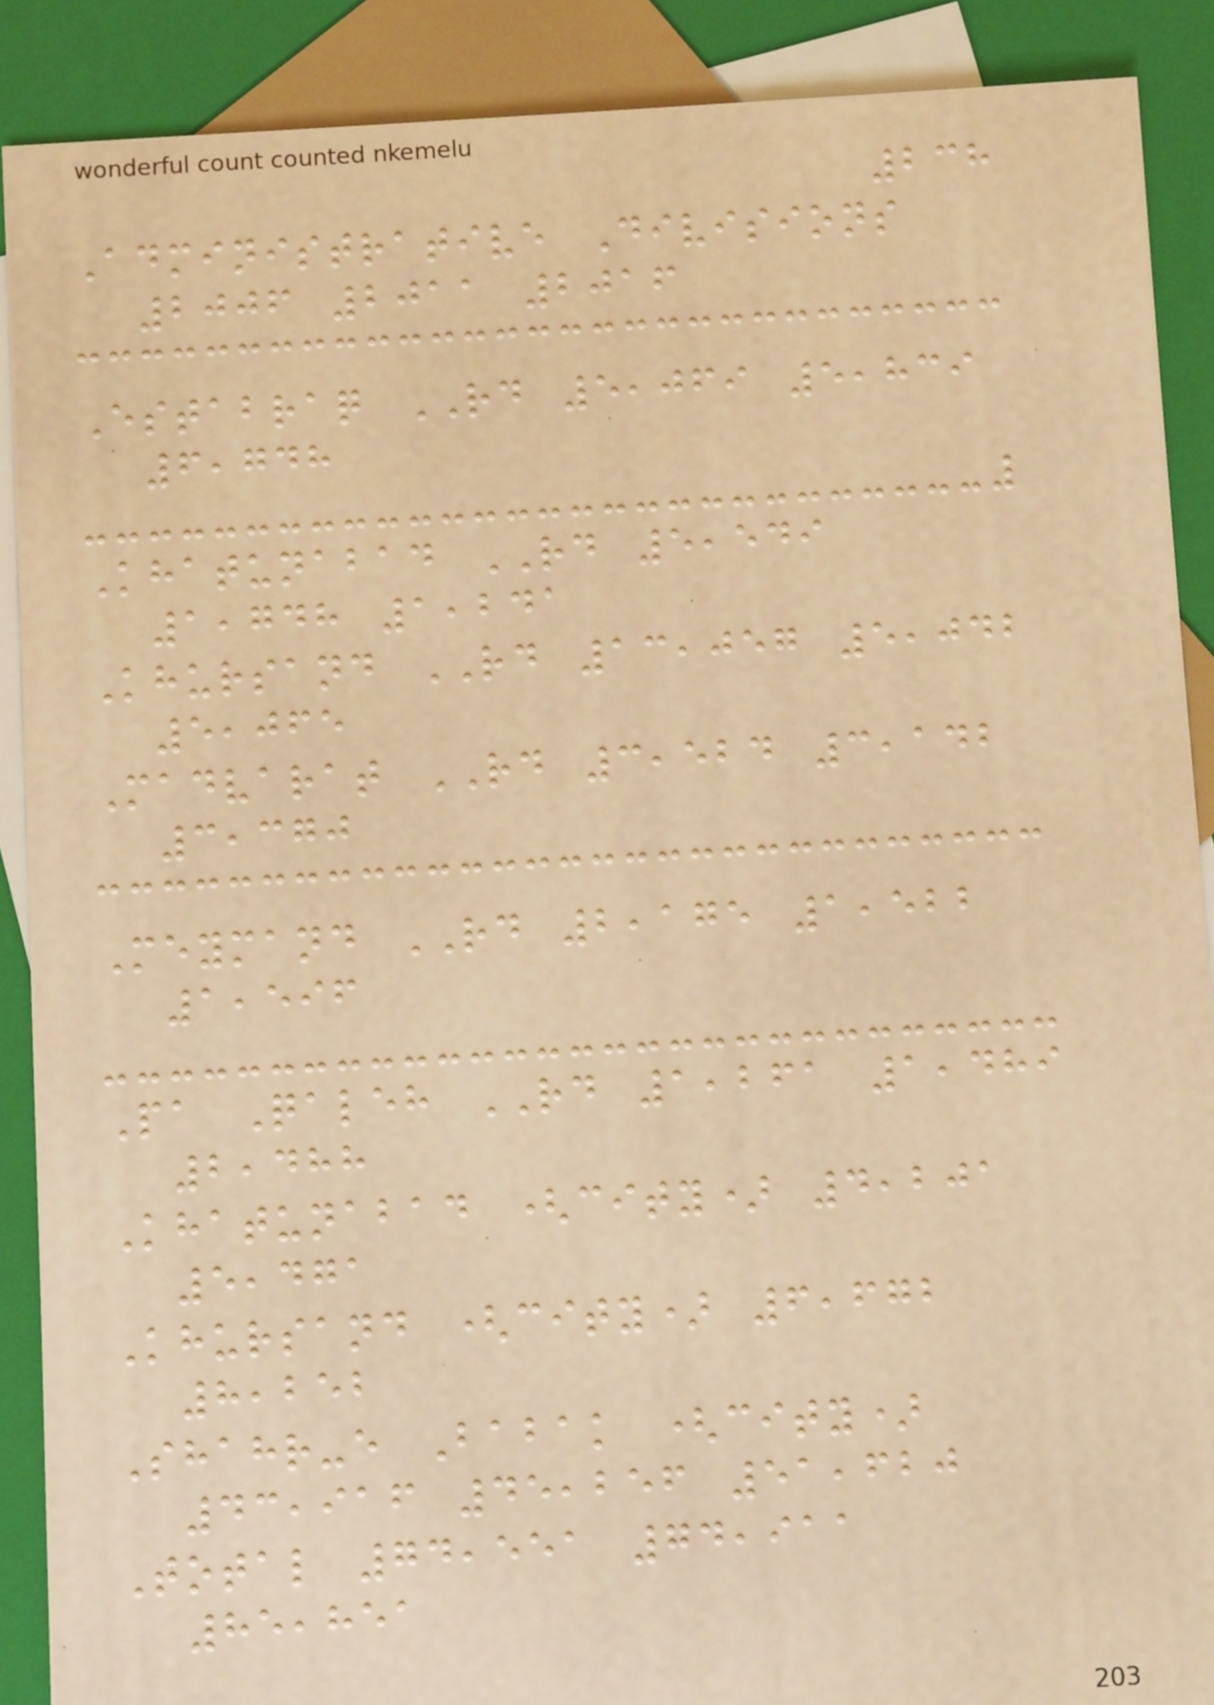238
Administrative Divisions
2006 2011 2016
Estabraq RD 5,069 5,839
6,748
Khatunabad RD 5,549
1,748 1,241
Khursand RD 13,057 5,042
5,065
Madvarat RD 3,524 3,142
3,370
Meymand RD 2,175 1,522
1,596
Pa Qaleh RD 1,261 1,489
2,488
Khatunabad (city) 4,201
5,471
Khursand (city) 6,672
8,252
Shahr-e Babak (city)
43,916 45,256 51,620
Total 74,551 74,911
85,851
